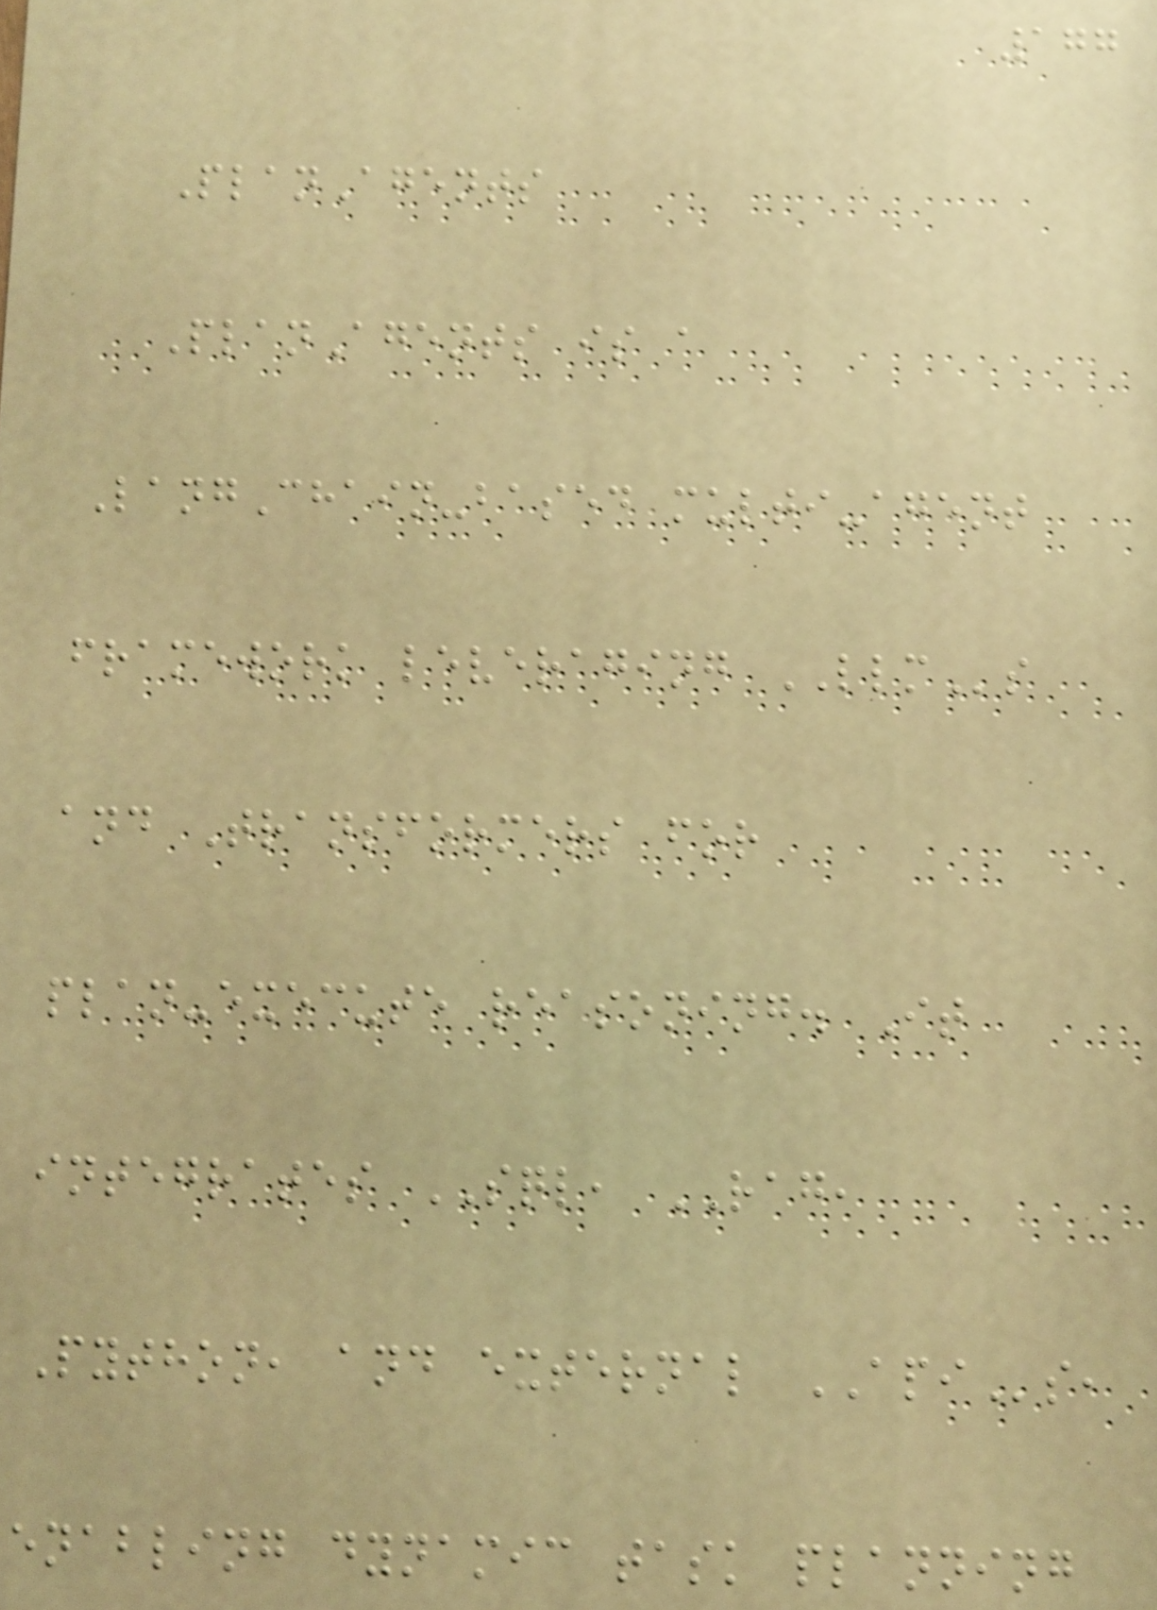177
PlanAgents
PlanAgents is a
LangChain-based multi-agent
framework leveraging LLMs
and Transformers for
plan-execute reasoning. It
integrates SQL, RAG,
Python, and external APIs,
enabling dynamic task planning
